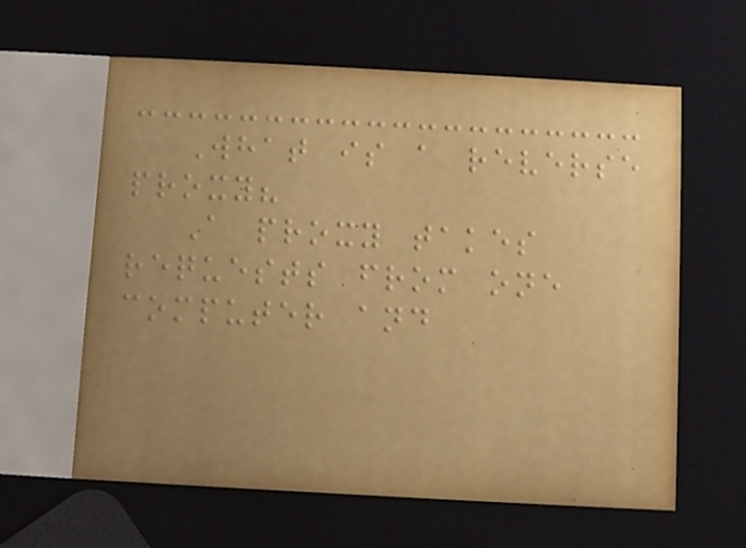What is a reverse
proxy?
A proxy takes
requests from one
computer and
